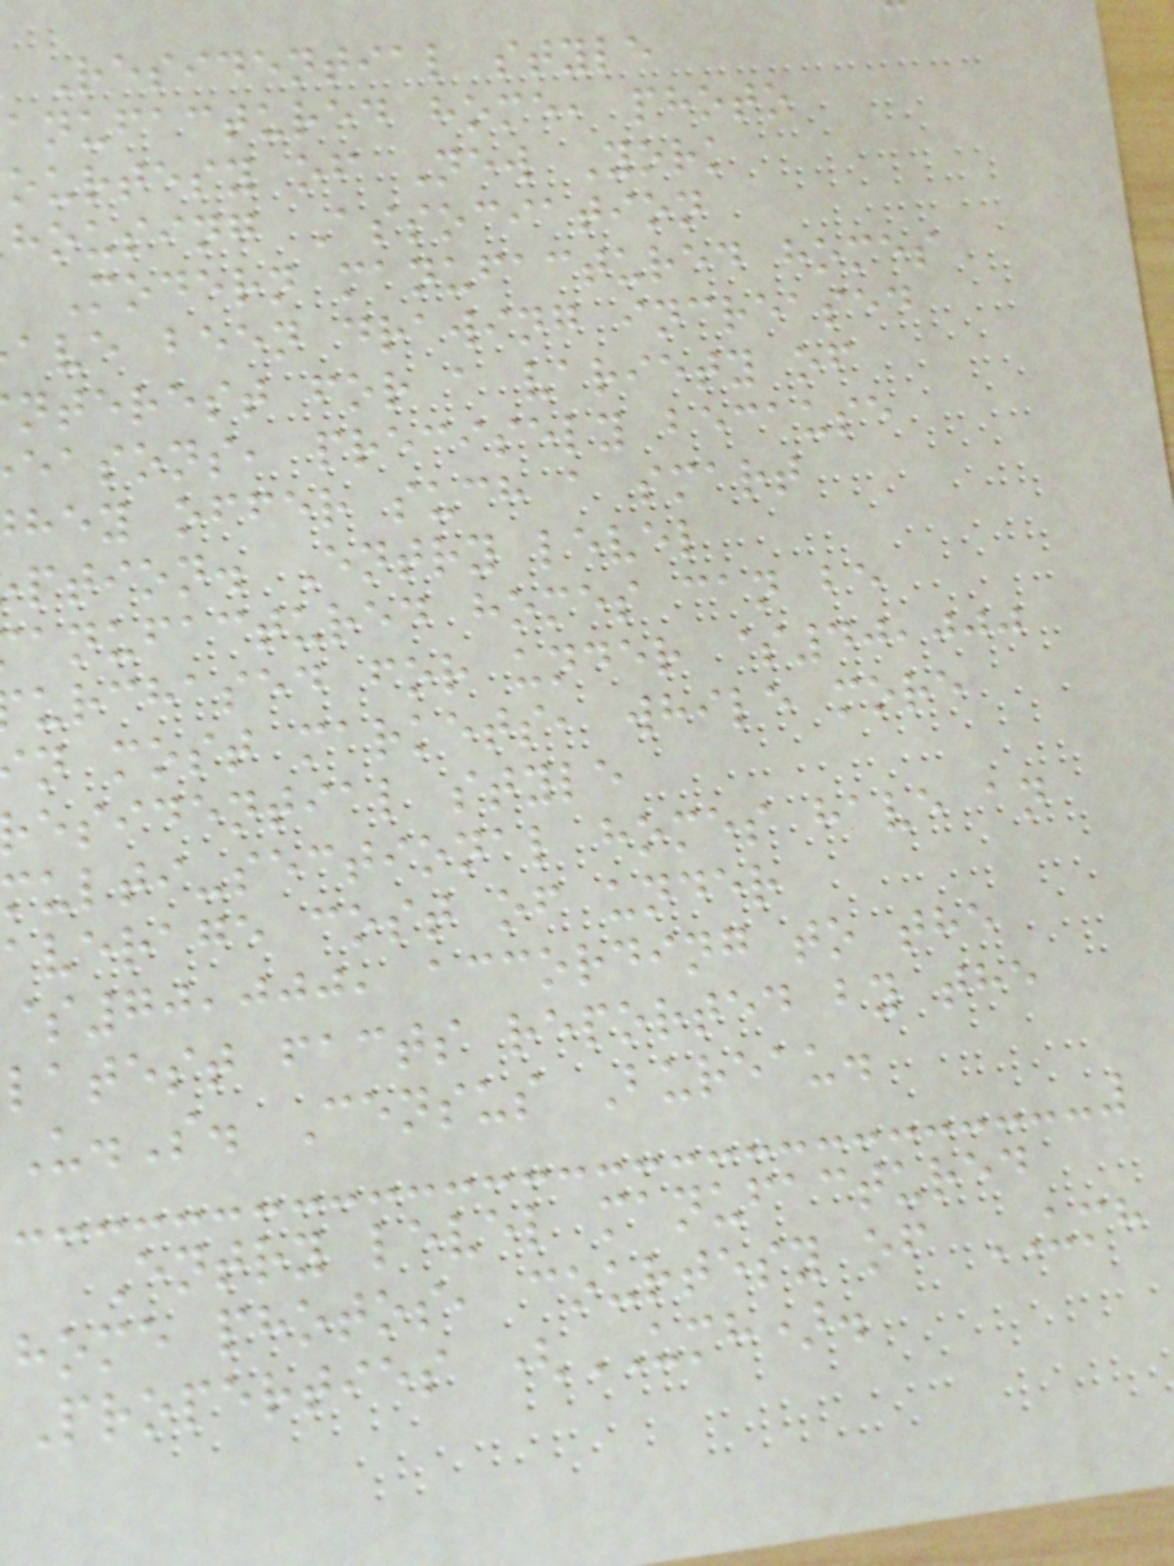Residential style
anufactured home, photo
ourtesy of New York
housing Association
Modern manufactured homes
ave been drawing increased
nterest for a variety of
easons, precisely because
hey offer such a smart
ption. Entry level
anufactured homes can be
urchased for under $40,000
n most markets, while more
esidential style
multi-sectional homes have an
average cost of under
$70,000, according to the
latest facts reported by the
U.S. Census Bureau.
Entry level manufactured
home photos, courtesy of UMH
Properties (UMH).
